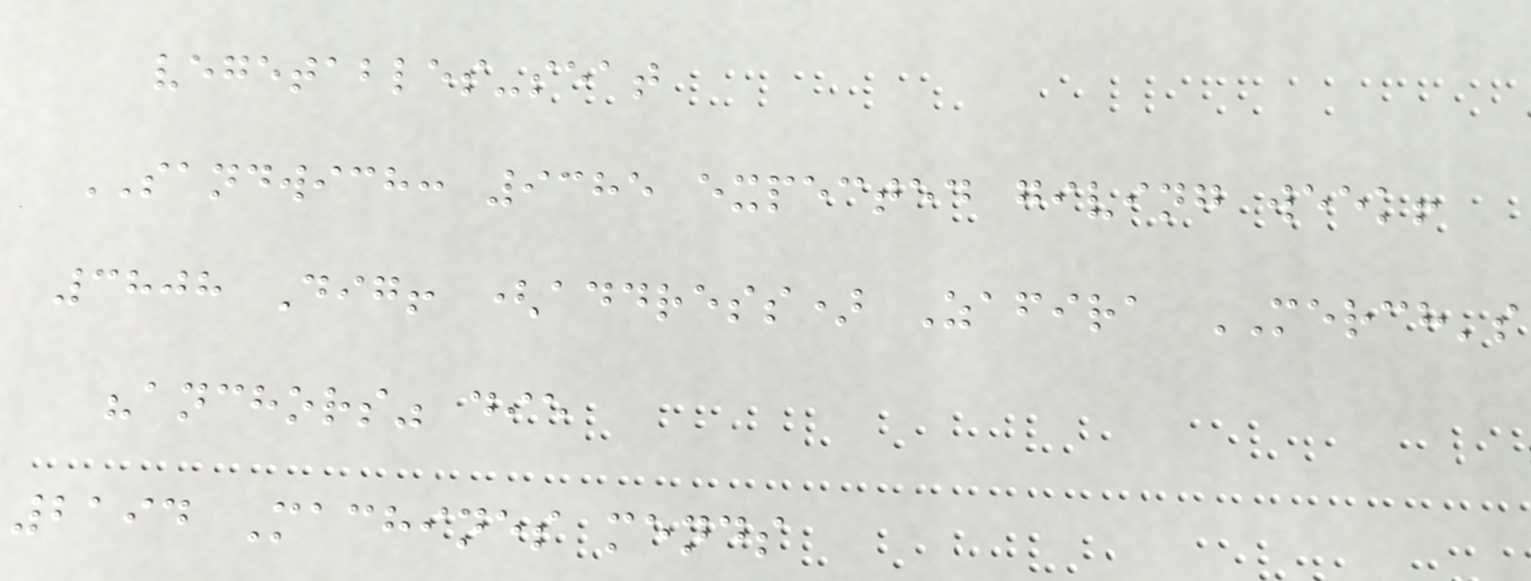vegetables-seat
SANDWICH: 9385 expected giving week!
3808 Dig! (address) Zafira MERCH's
"anchors" die
2194 Machines mends
